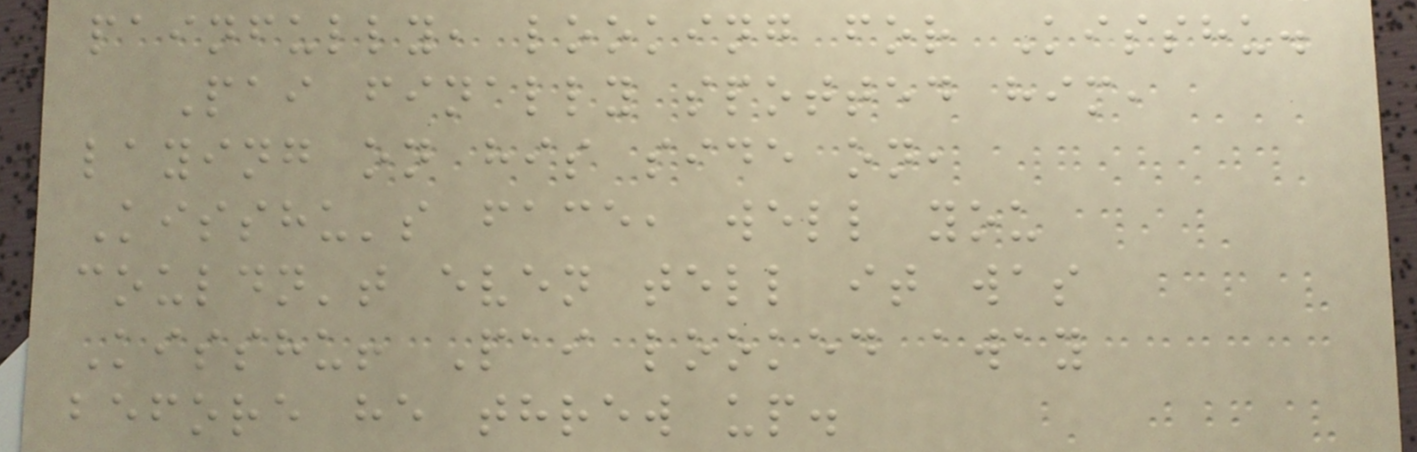painfully, looking for Kisshu.
Pai finally spotted him,
laying on his side on,
Kisshu's face, well you
couldn't even tell it was
Kisshu! Pai looked away
before he threw up.
